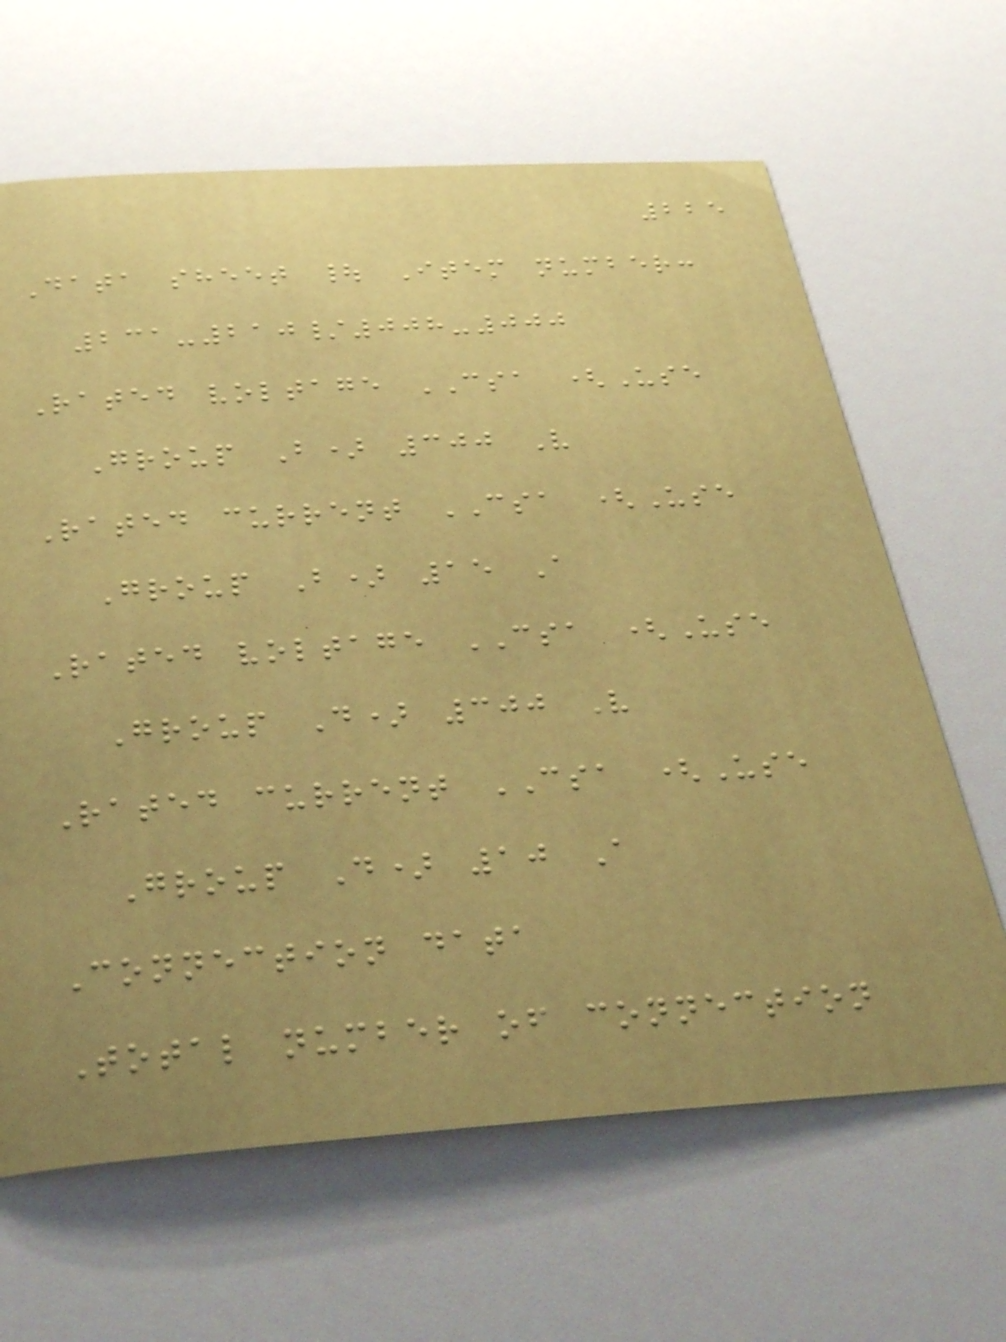225
Data sheet | Item number:
231-210/008-000
Rated voltage CSA (Use
Group B) 300 V
Rated current CSA (Use
Group B) 15 A
Rated voltage CSA (Use
Group D) 300 V
Rated current CSA (Use
Group D) 10 A
Connection data
Total number of connection
